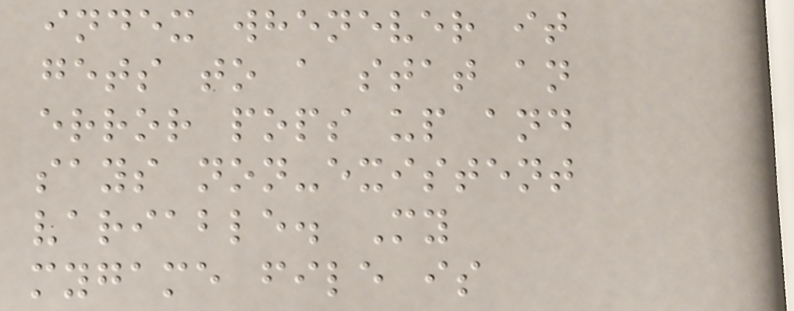index whenever it
gets to a stat an
error pops up and
says non-existent
variable. My
mygame file is
